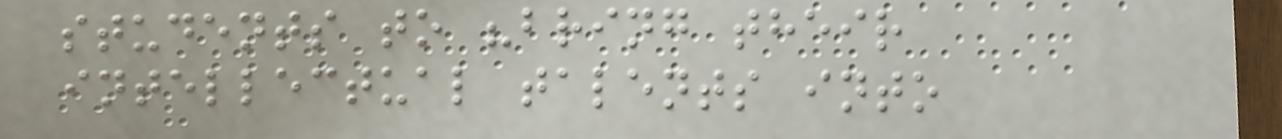students to "bring their
intellectual talents into
